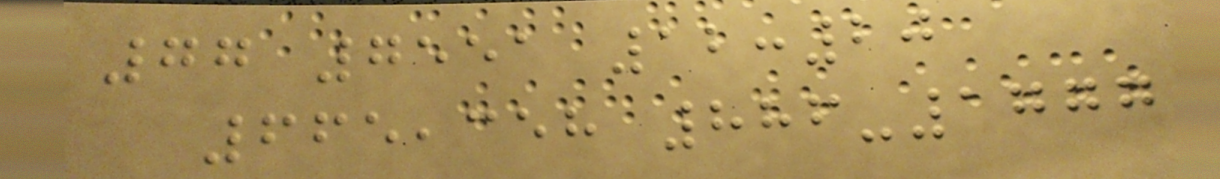77 7551 12:20
665,358 886-1777
